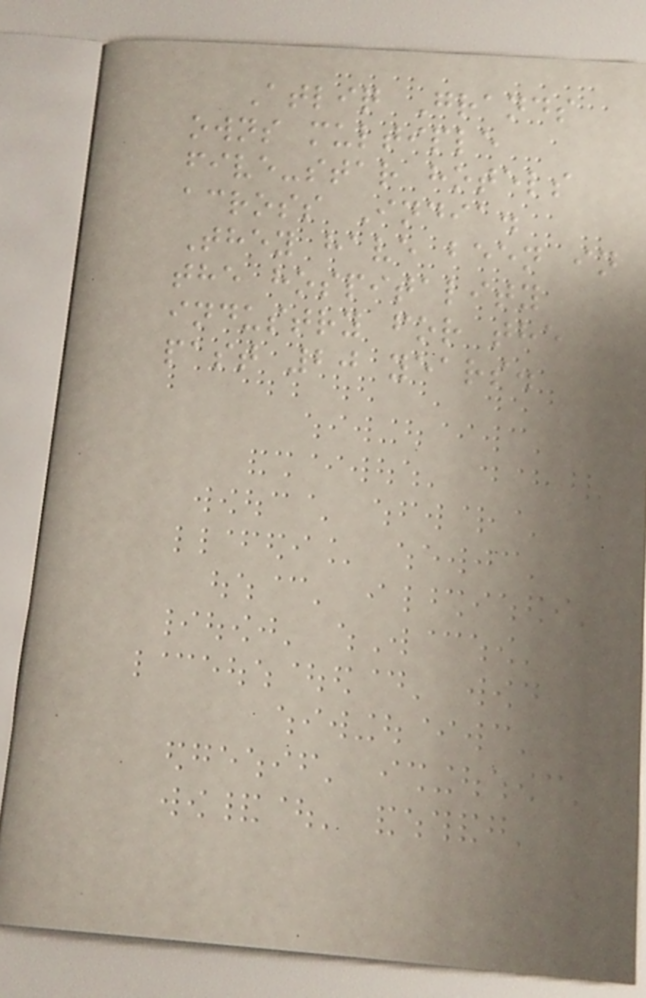Atliq Grands
owns multiple
five-star hotels
across India.
They have been in
the hospitality
industry for the
past 20 years.
